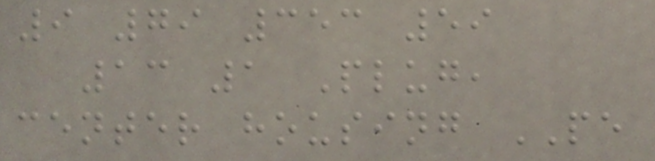9 79 353 59
13 1 Plug,
center housing PE
